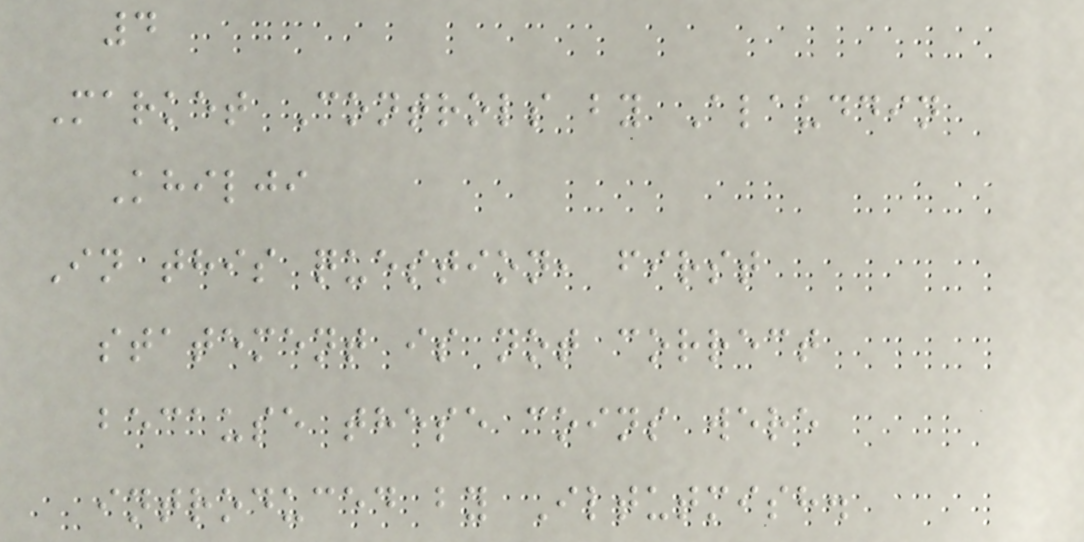4
Market Controls by Alauddin
Khilji
In this question, first
statement is not correct
because these coins were
introduced by Iltutmish.
